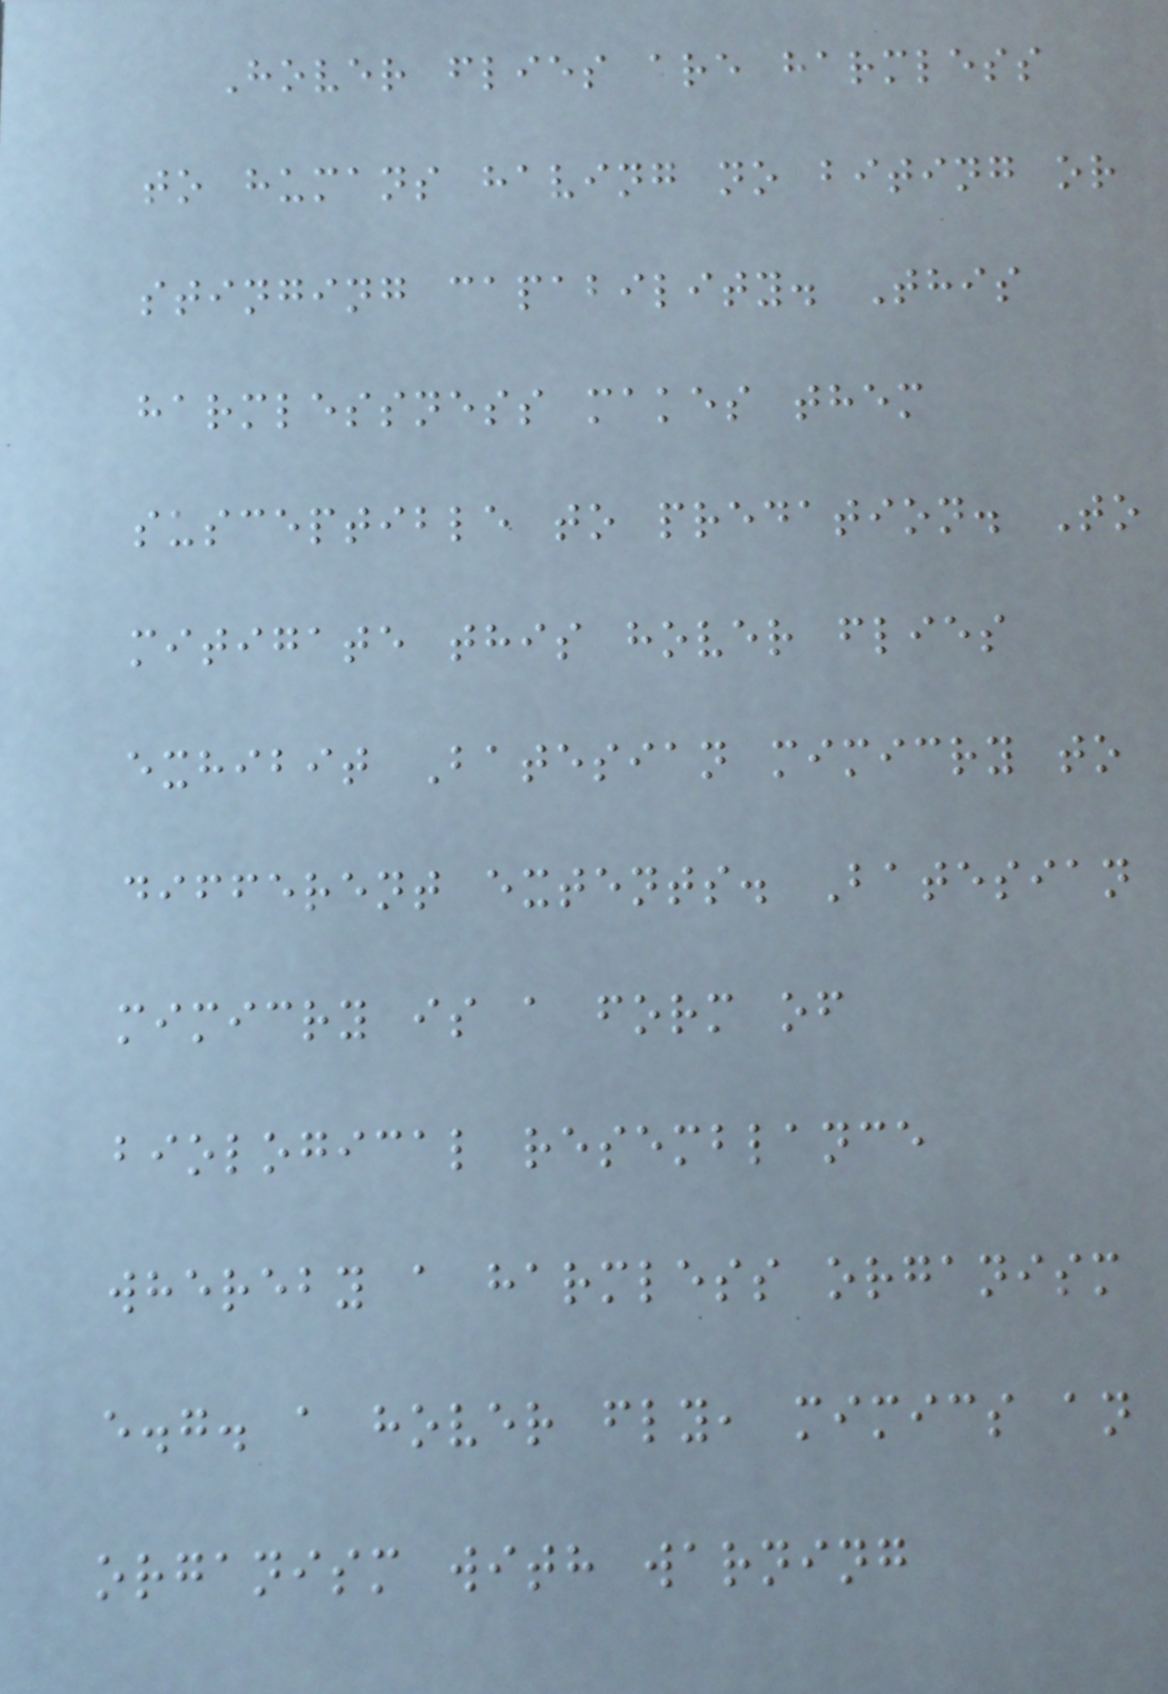Hover flies are harmless
to humans having no biting or
stinging capability. This
harmlessness makes them
susceptible to predation. To
mitigate this hover flies
exhibit Batesian mimicry to
different extents. Batesian
mimicry is a form of
biological resemblance
whereby a harmless organism
e.g. a hover fly, mimics an
organism with warning
